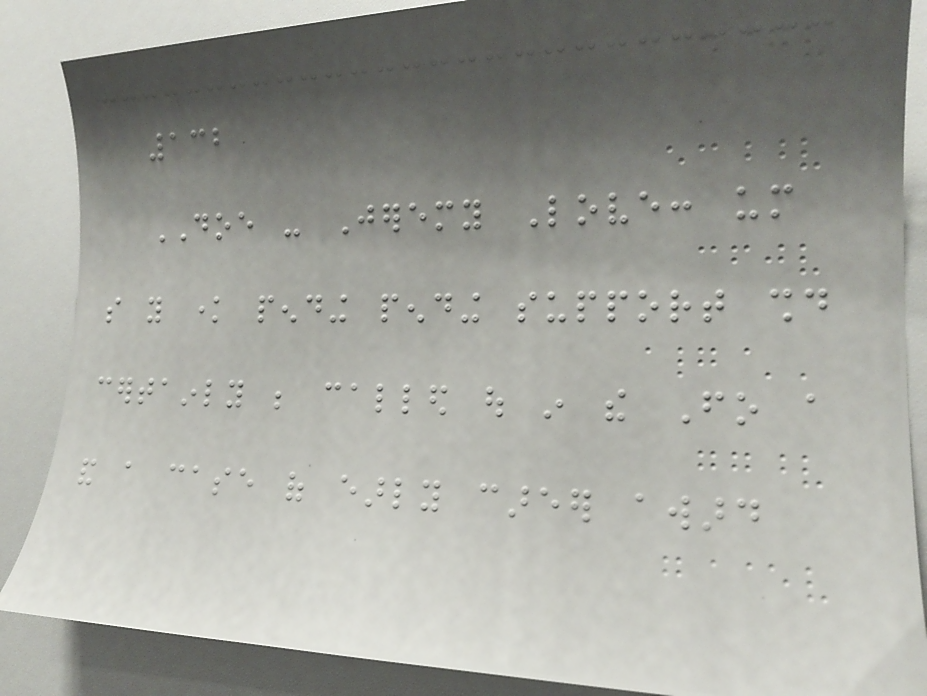132
DOE - Jeremy Love: um
so you know pending pending support should
certainly be called out in the Fo a
and a case of early career award
